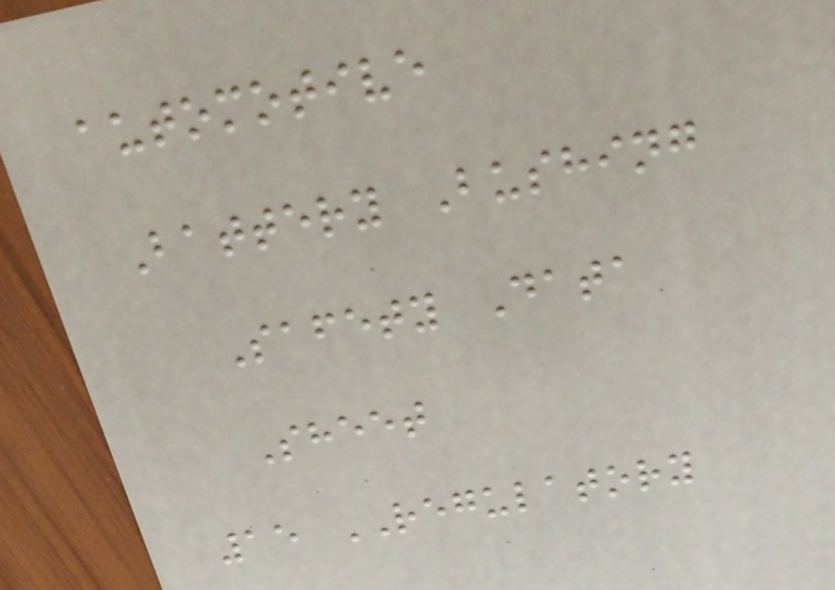automotive
Battery Bushing
Safety Data
Sheet
15 REGULATORY
